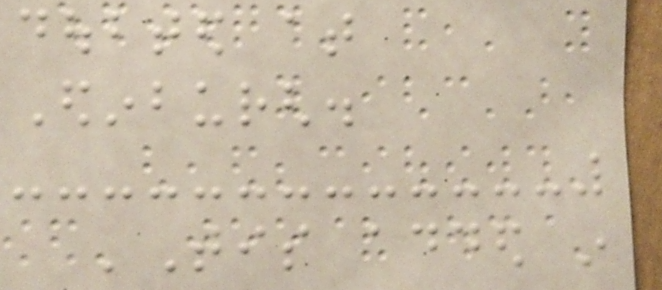doubted at
Edinburgh.
'Tis added in
